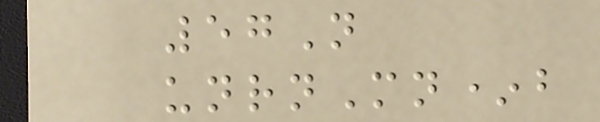57N
unrnMn*b
